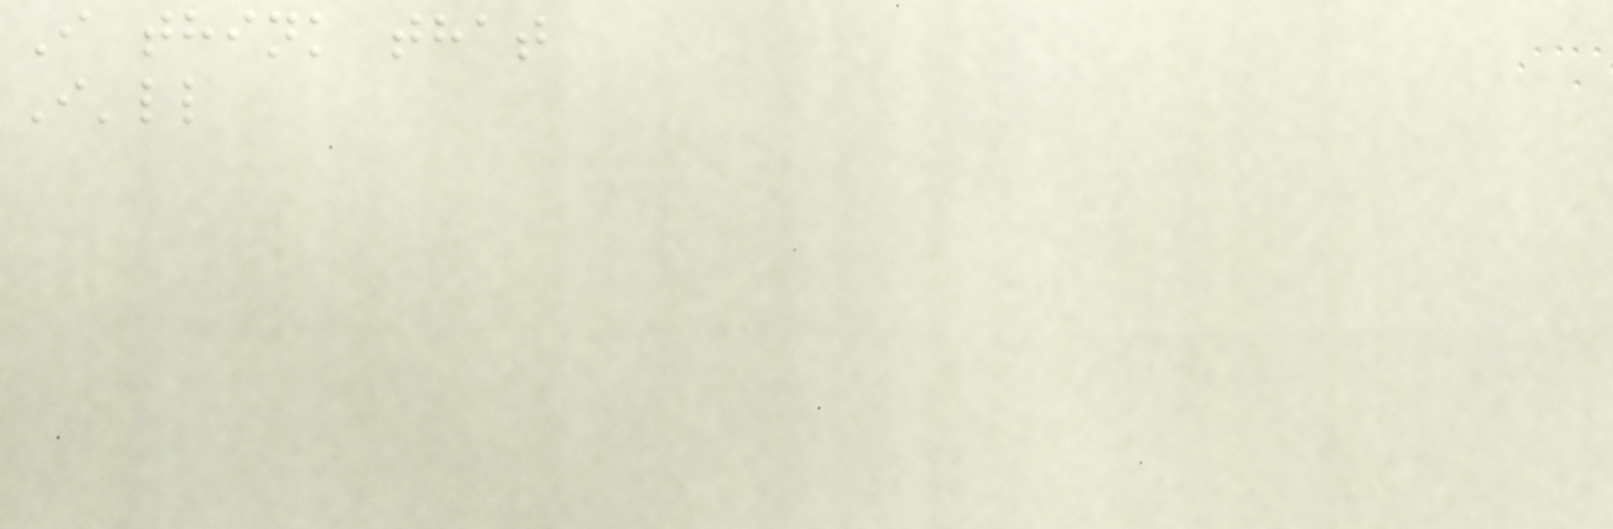I think that
I'll
